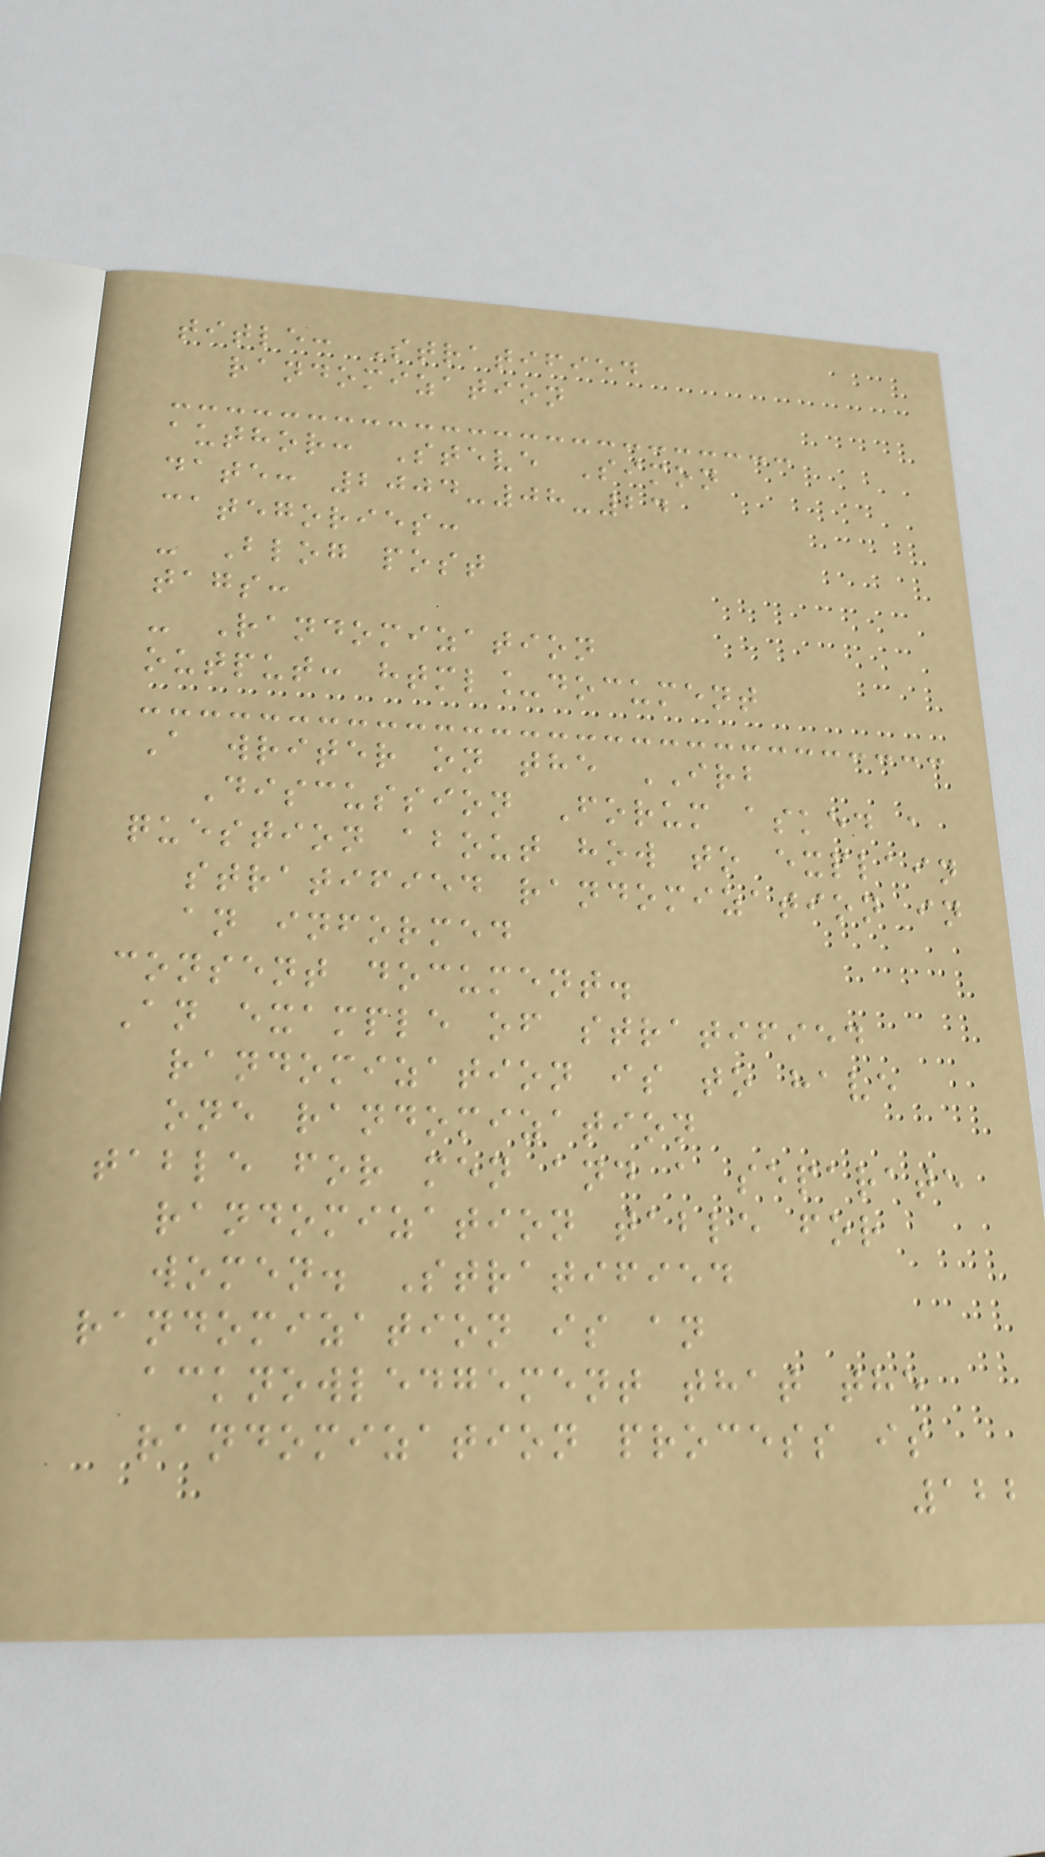title: Stratified
randomization
author: Steve Simon
date: 2004-08-24
categories:
- Blog post
tags:
- Randomization
output: html_document
A writer on the IRB
Discussion Forum asked a
question about how to explain
stratified randomization in
an informed
consent document.
An example of stratified
randomization is to have
one randomization
table for men and a separate
randomization table for
women. Stratified
randomization is an
acknowledgement that the
randomization process is
122
